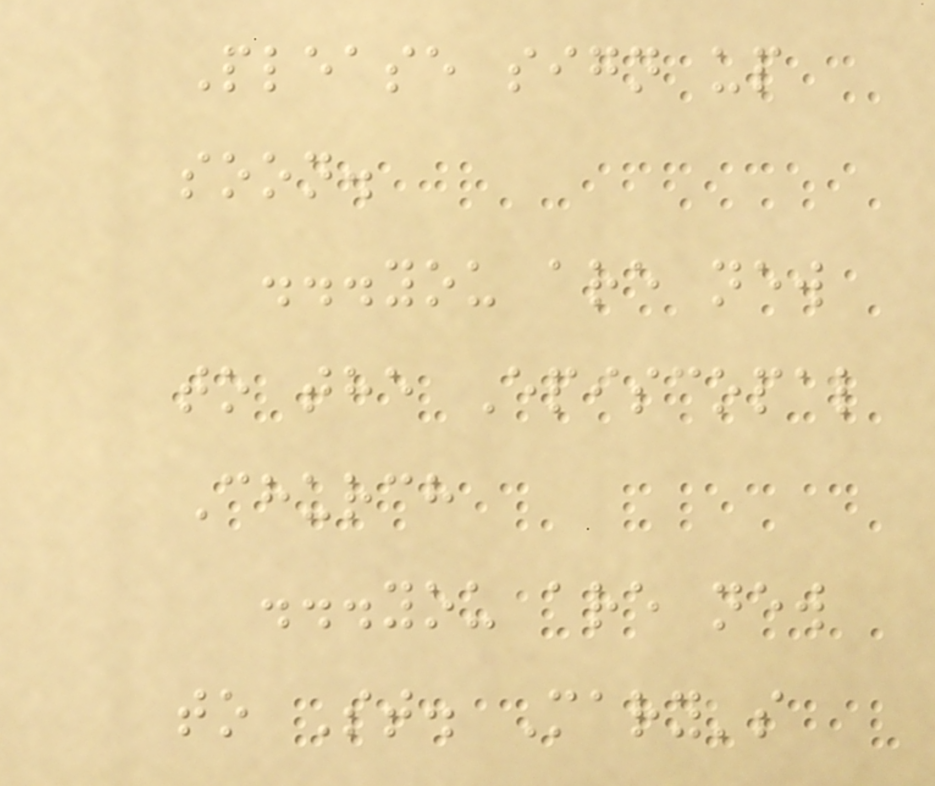Please sign up
soon.
...you are new
to the Episcopal
Church
...you are new
to St. Mary's
